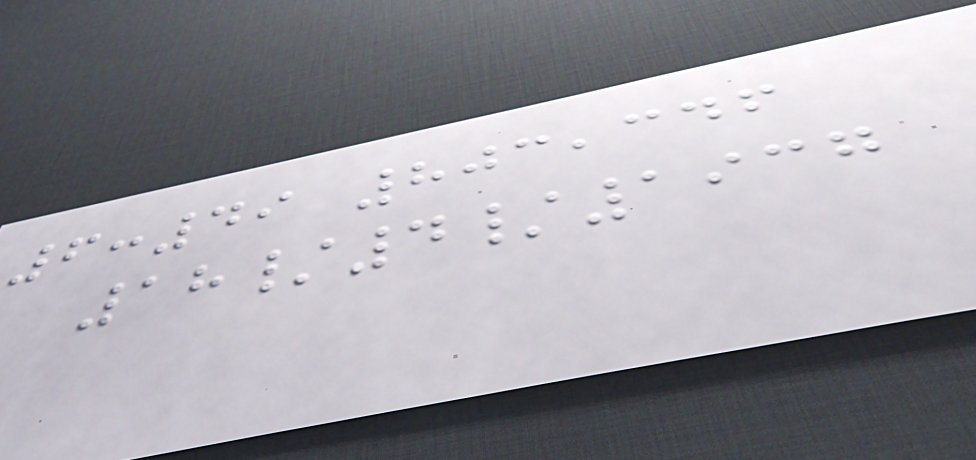6:49 803,346
18/4/1937
